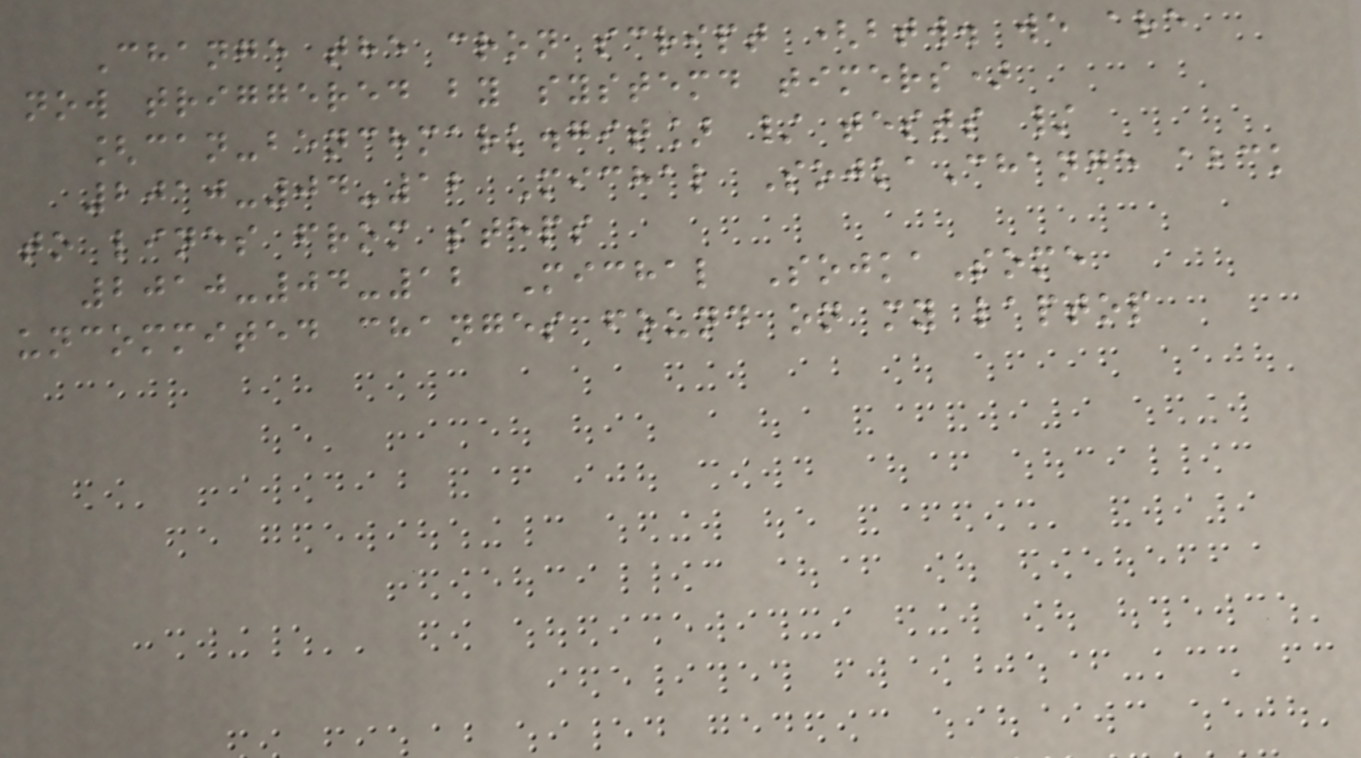Change the cron script (btw. we are
now triggered by systemd timers)
[can-benchmark.git] / tests /
2010-04-12 Michal SojkaChange abck
to lines from steps
2010-04-12 Michal SojkaSome
uncommited changes found on my laptop
